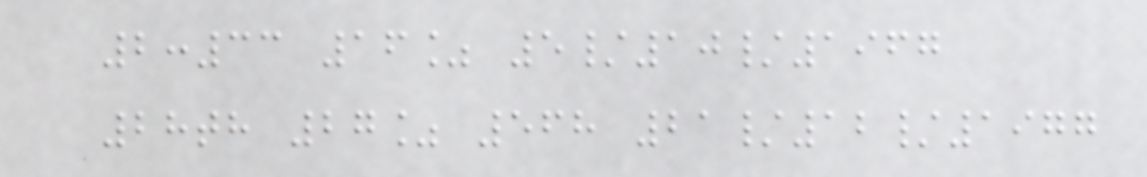2:33 16% 5/10/1967
28th 27% 568 21/12/1977
